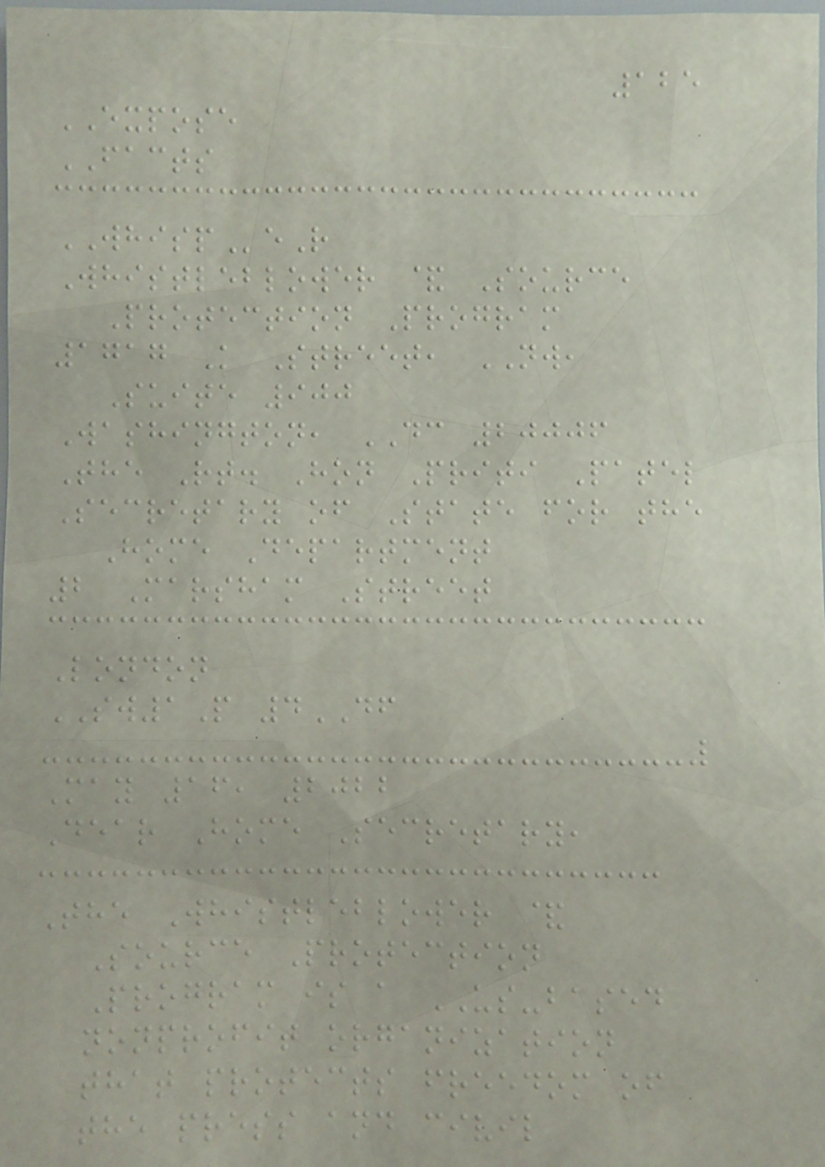125
EXPOSE
FACTS
WHISPeR
Whistleblower & Source
Protection Program
1717 K Street, NW,
Suite 900
Washington, DC 20006
The Rt. Hon Priti Patel
Secretary of State for the
Home Department
2 Marsham Street
London
SW1P 4DF
May 16, 2022
Dear Home Secretary,
The Whistleblower &
Source Protection
Program is a US-based
nonprofit organization
that protects freedom of
the press and civil
